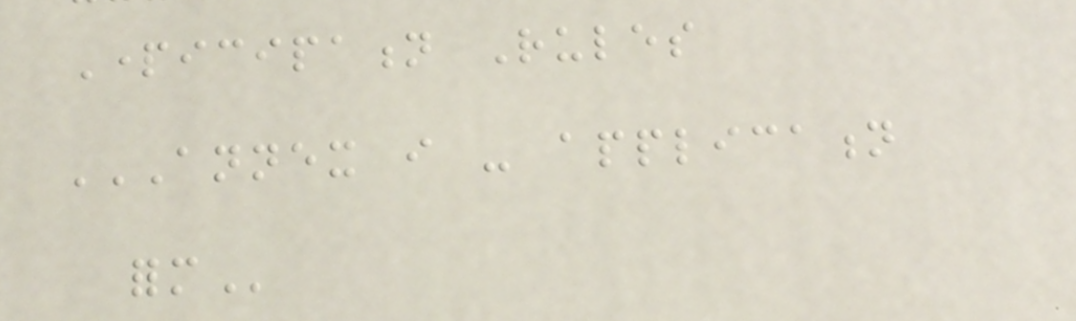Participation Rules
ANNEX I - APPLICATION
FORM
